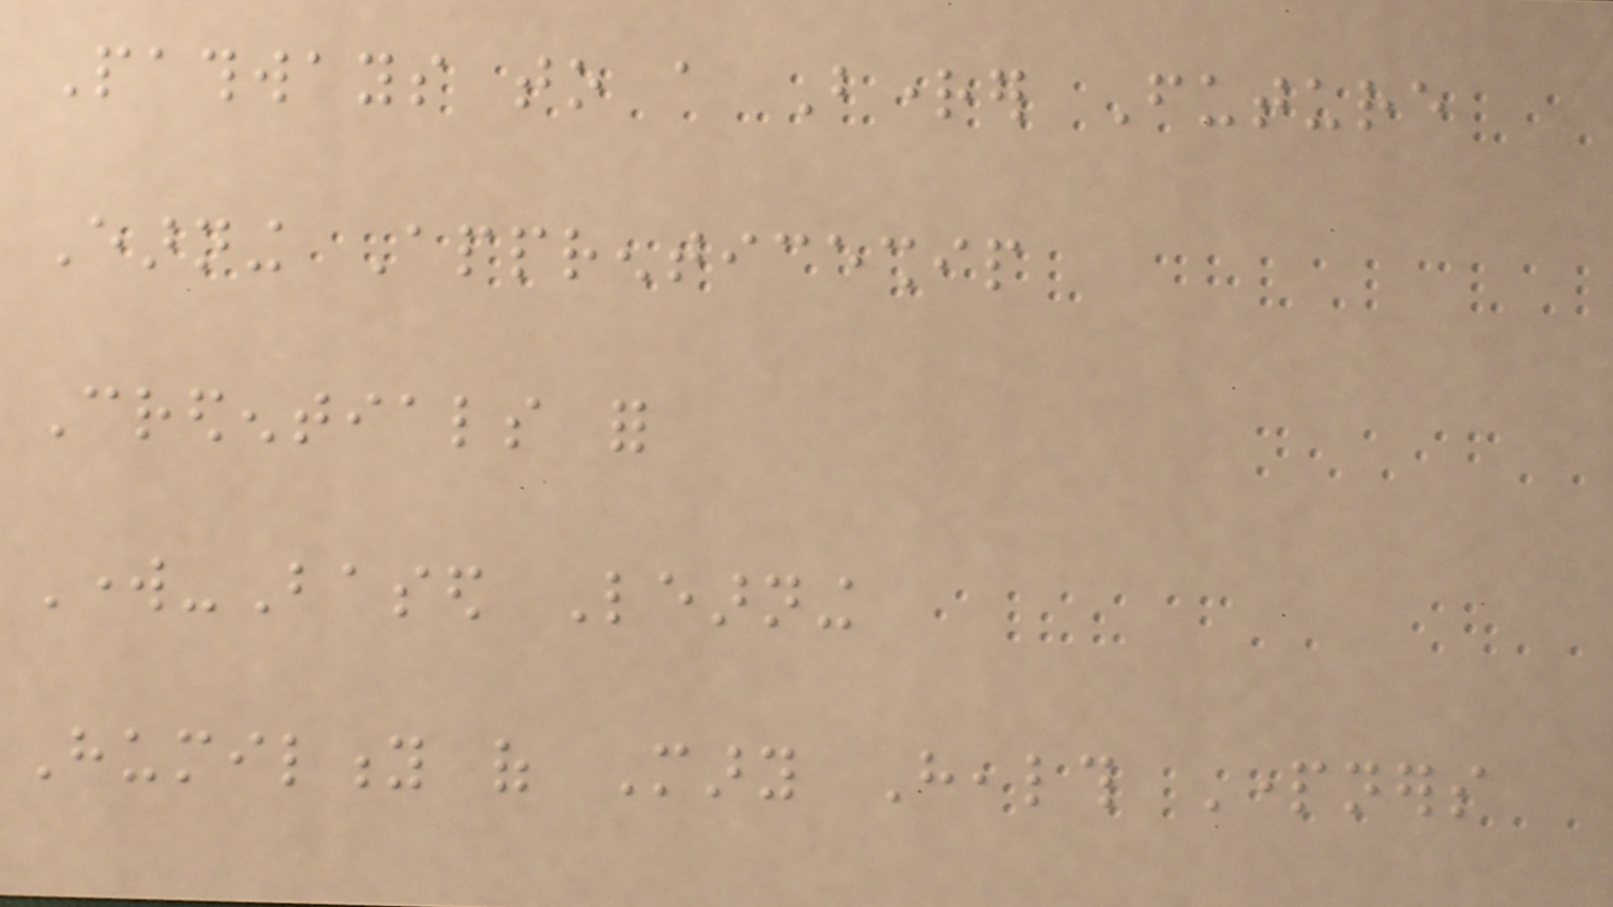Pathways to a Brighter Future
Earning Apprenticeship
Credentials for
Work-Based Learning
Humility of Mary Health Partners
